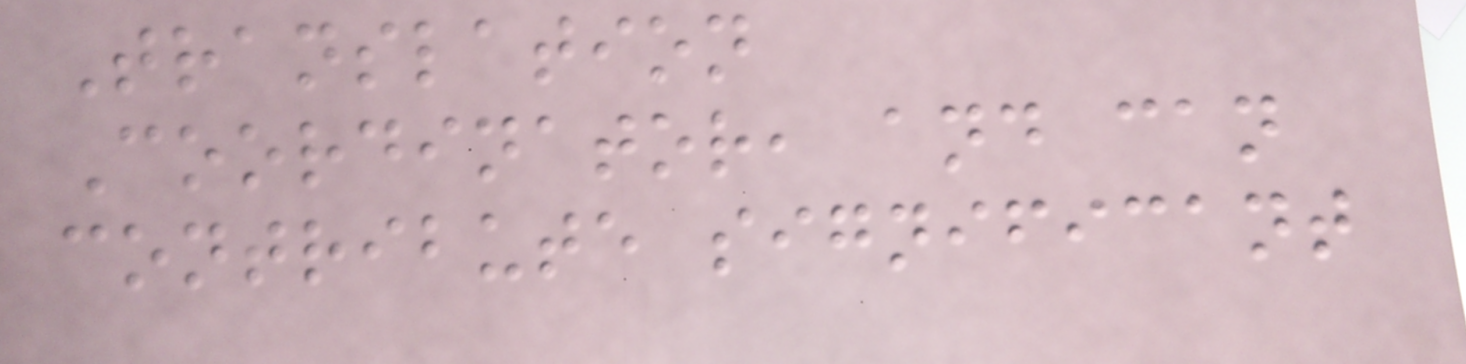Translation
Coordinator, and can
contribute significant
